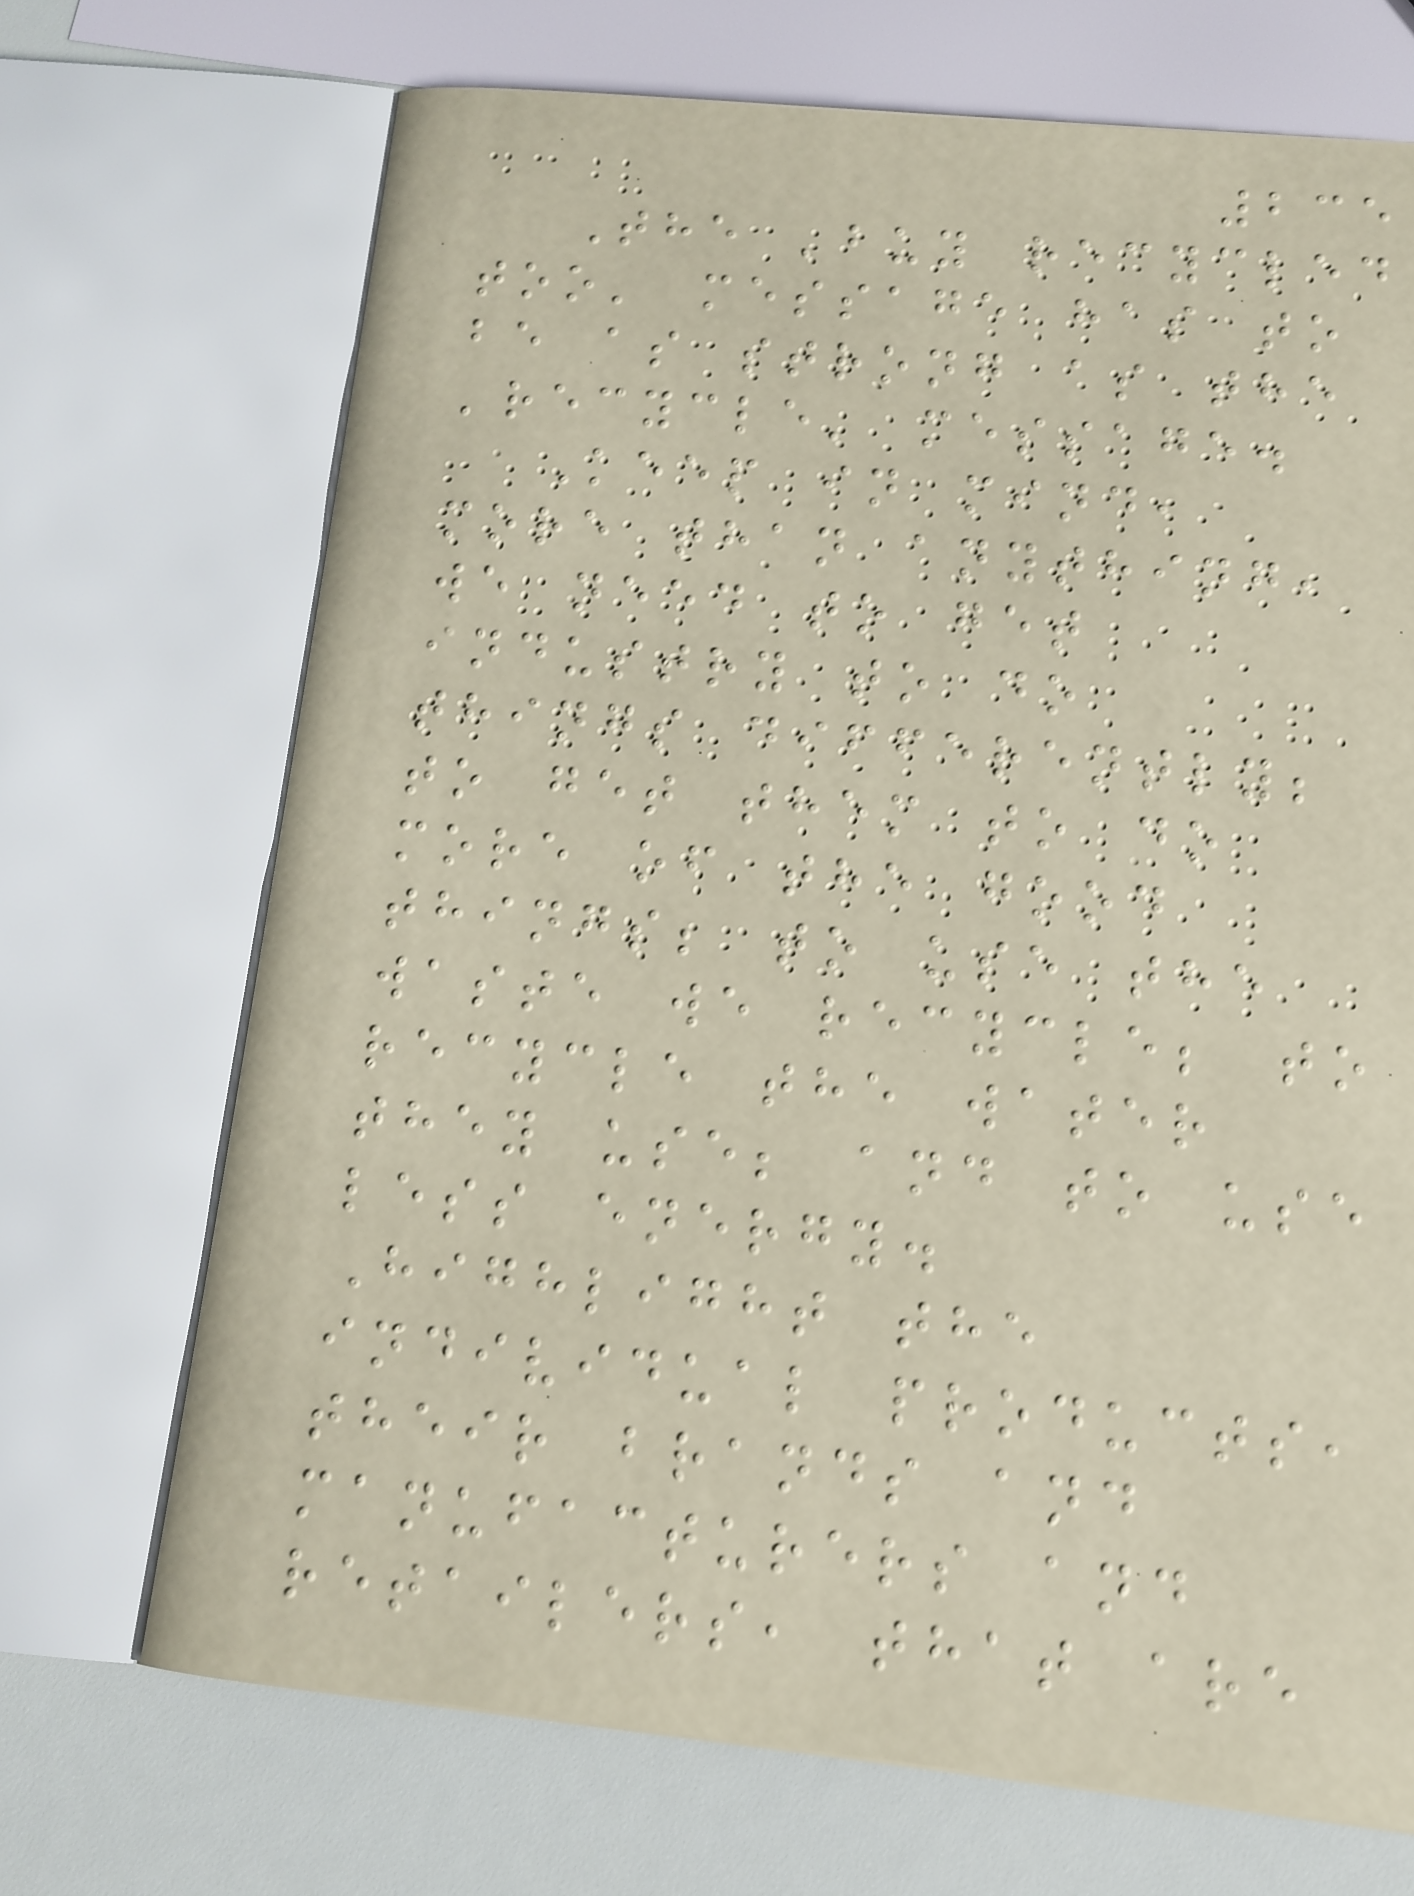235
The 'buy recycled
too' message has to
be as strong as the
'recycle' message.
Keep in mind,
more than anything,
we need to get
industry to do
things differently;
to get them to do
more of the good
things; to use the
waste we recycle; to
recycle the water
they use; and to use
less energy.
Highlight the
individual products,
their brands and
manufacturers and
retailers, that are
